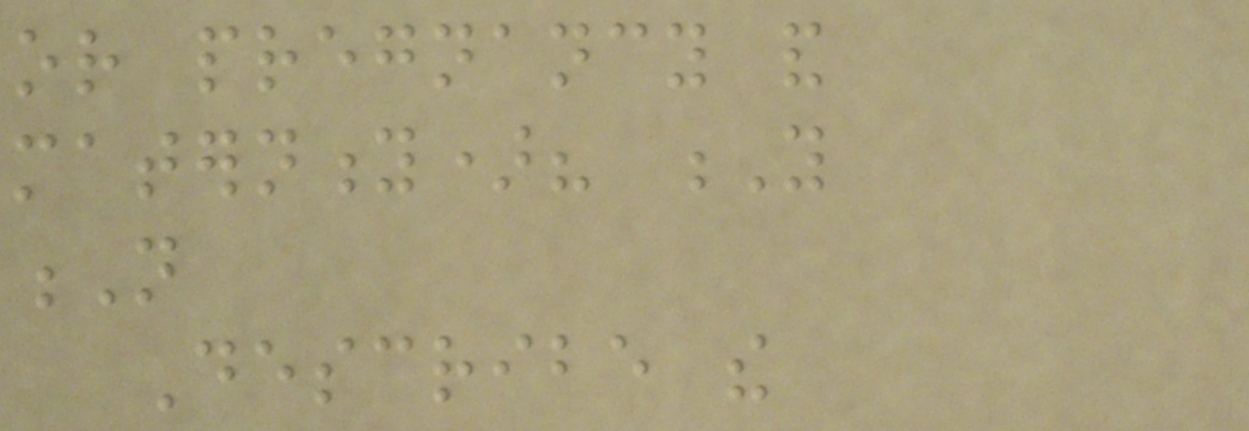or pregnancy and
maternity)? Y
N
Describe the
